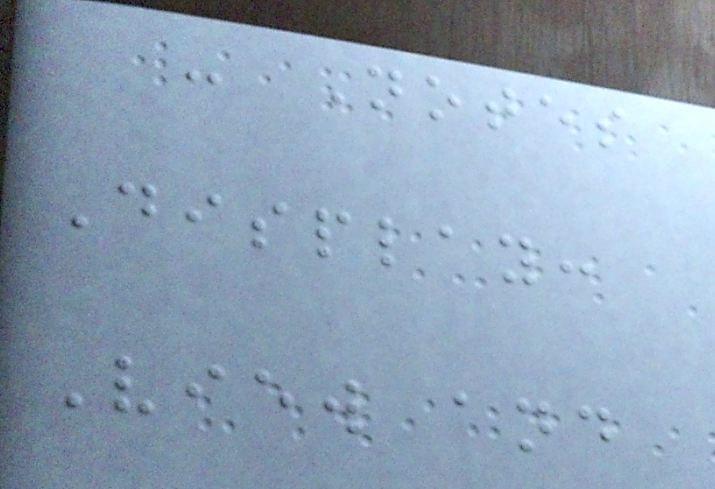- Notes
Display:
View and
